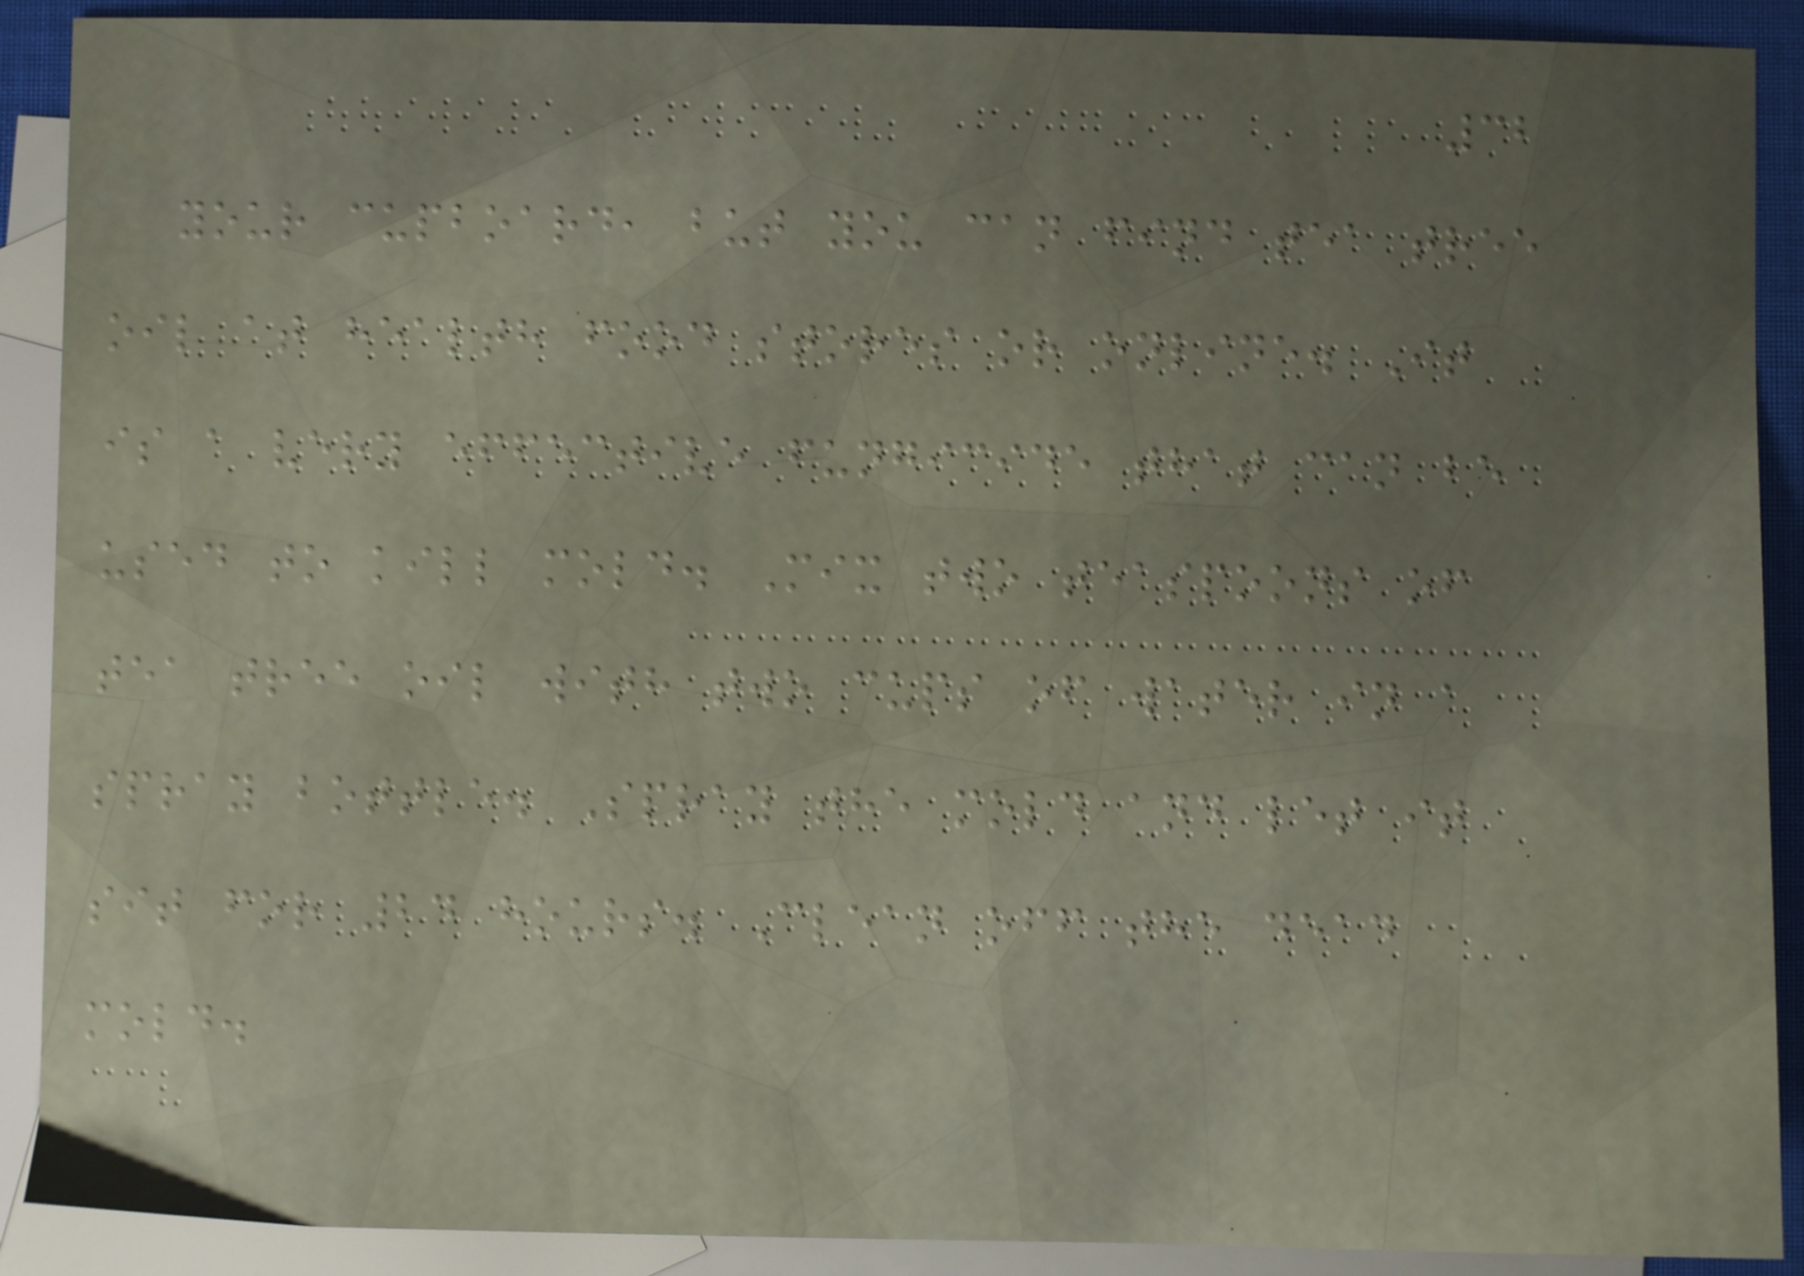32
your cupboard, but you can find tea tree
oil at health food stores or online. It
is a very effective fungicide that can be
used to kill mold. Mix two teaspoons of
tea tree oil with two cups of water in a
spray bottle. Spray the mold and let it
sit for 24 hours. Clean off the dead
mold.
